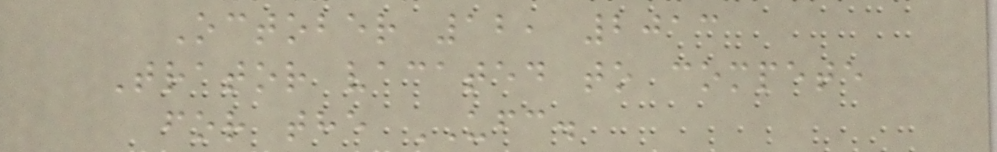October 12, 2013
Trator vacated to compete
for the UFC.
